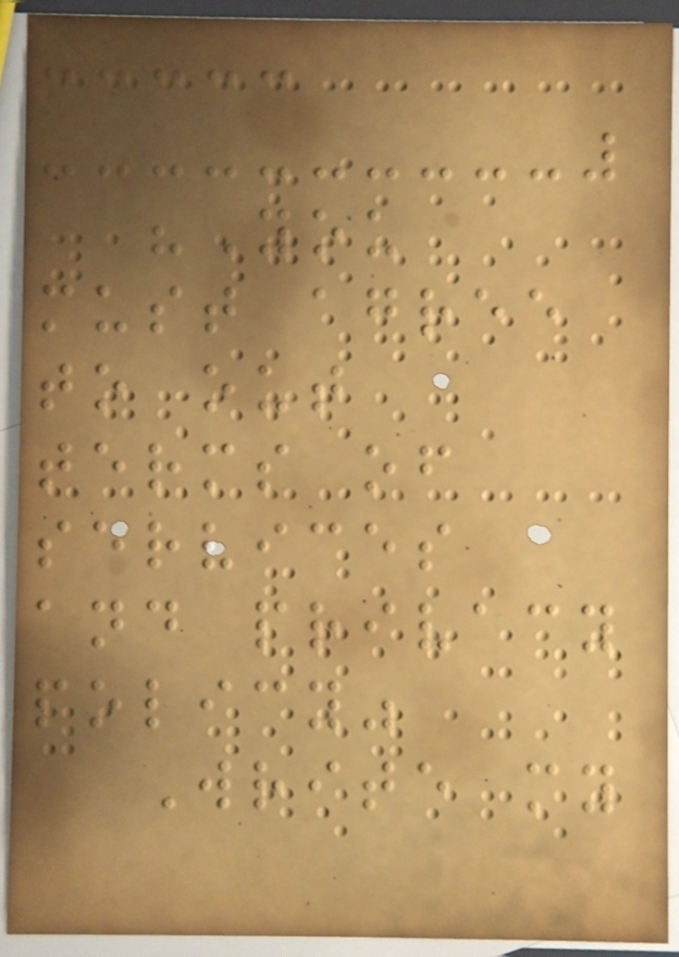"You
must agree
to out
terms of
services
and privacy
policy"
Write my
